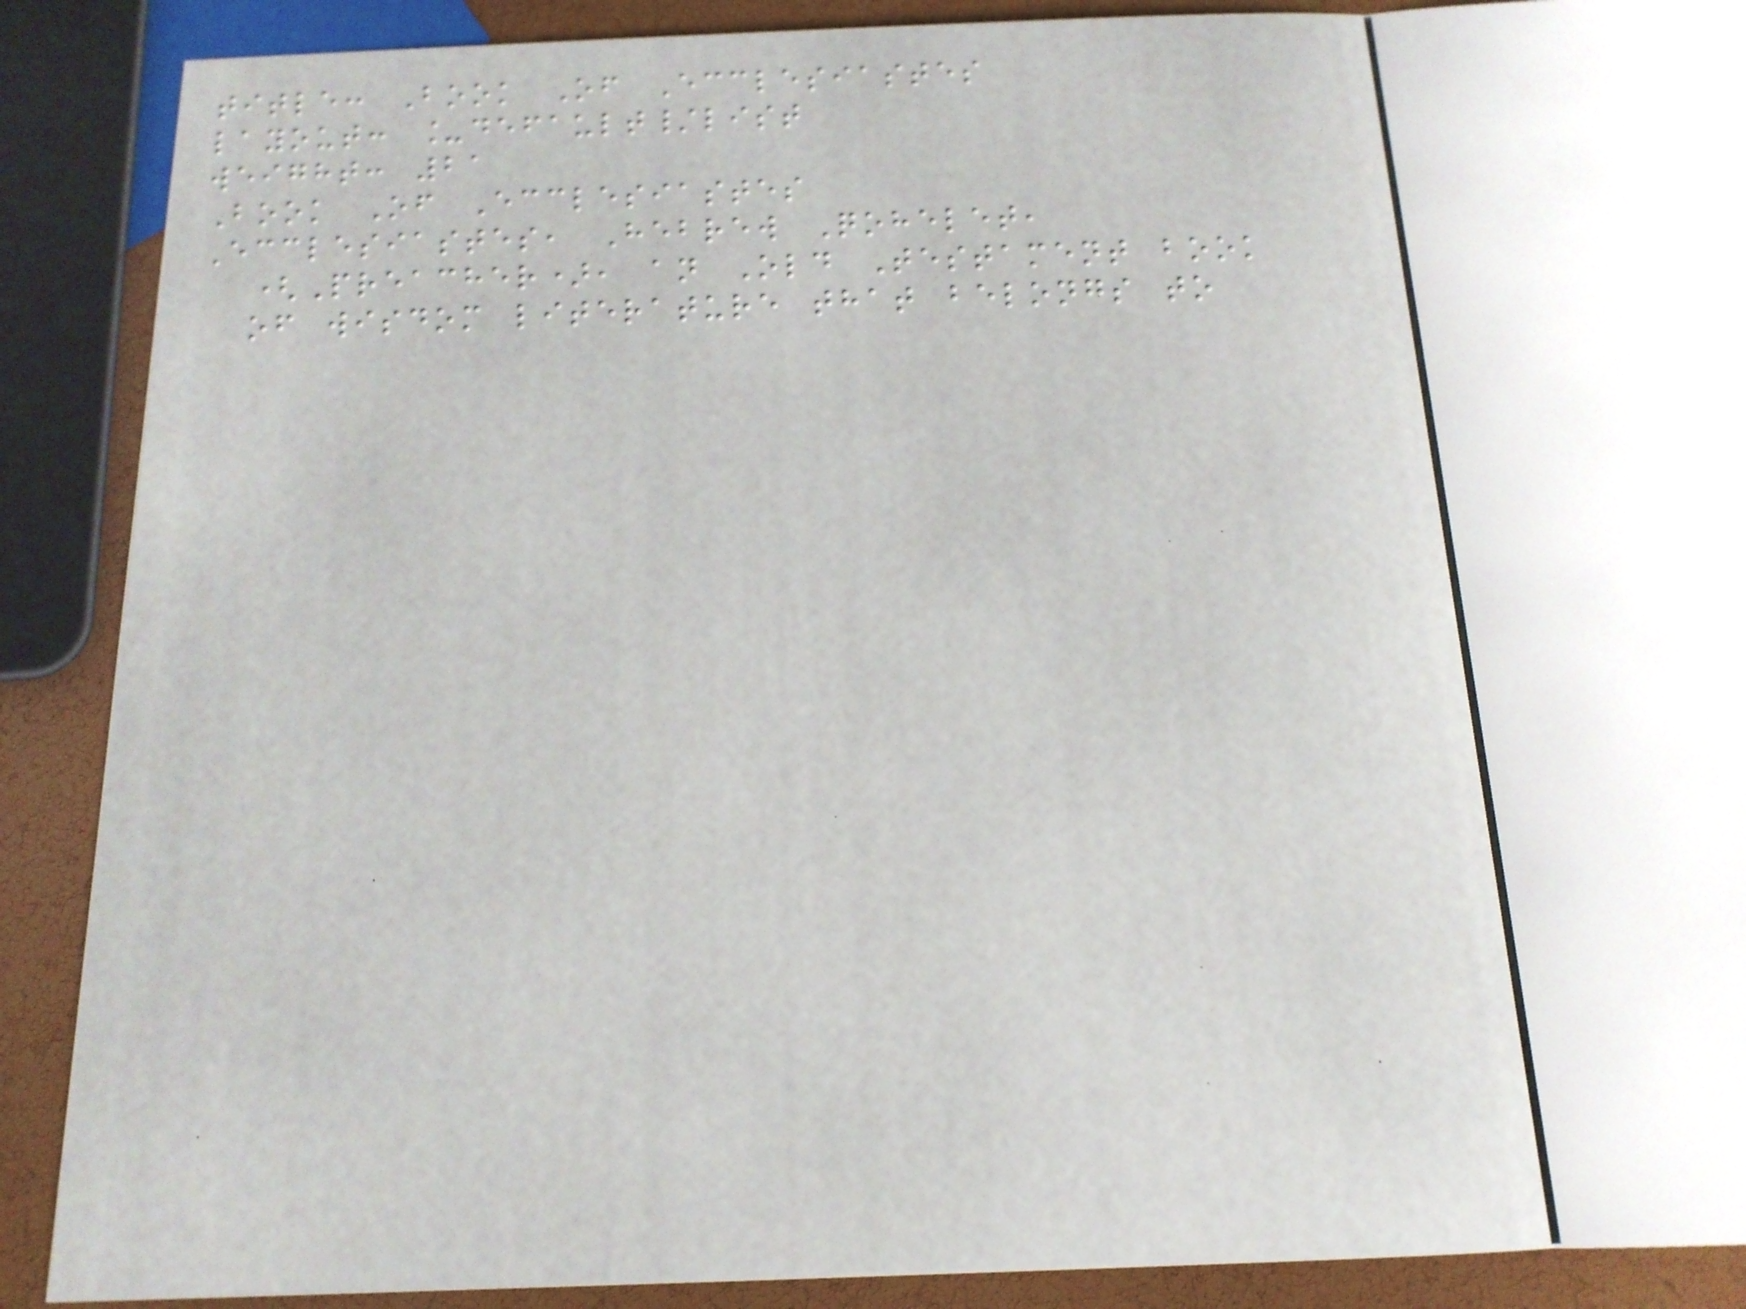title: Book Of Ecclesiastes
layout: _default/list
weight: 21
Book Of Ecclesiastes
Ecclesiastes, Hebrew Qohelet,
(Preacher), an Old Testament book
of wisdom literature that belongs to
